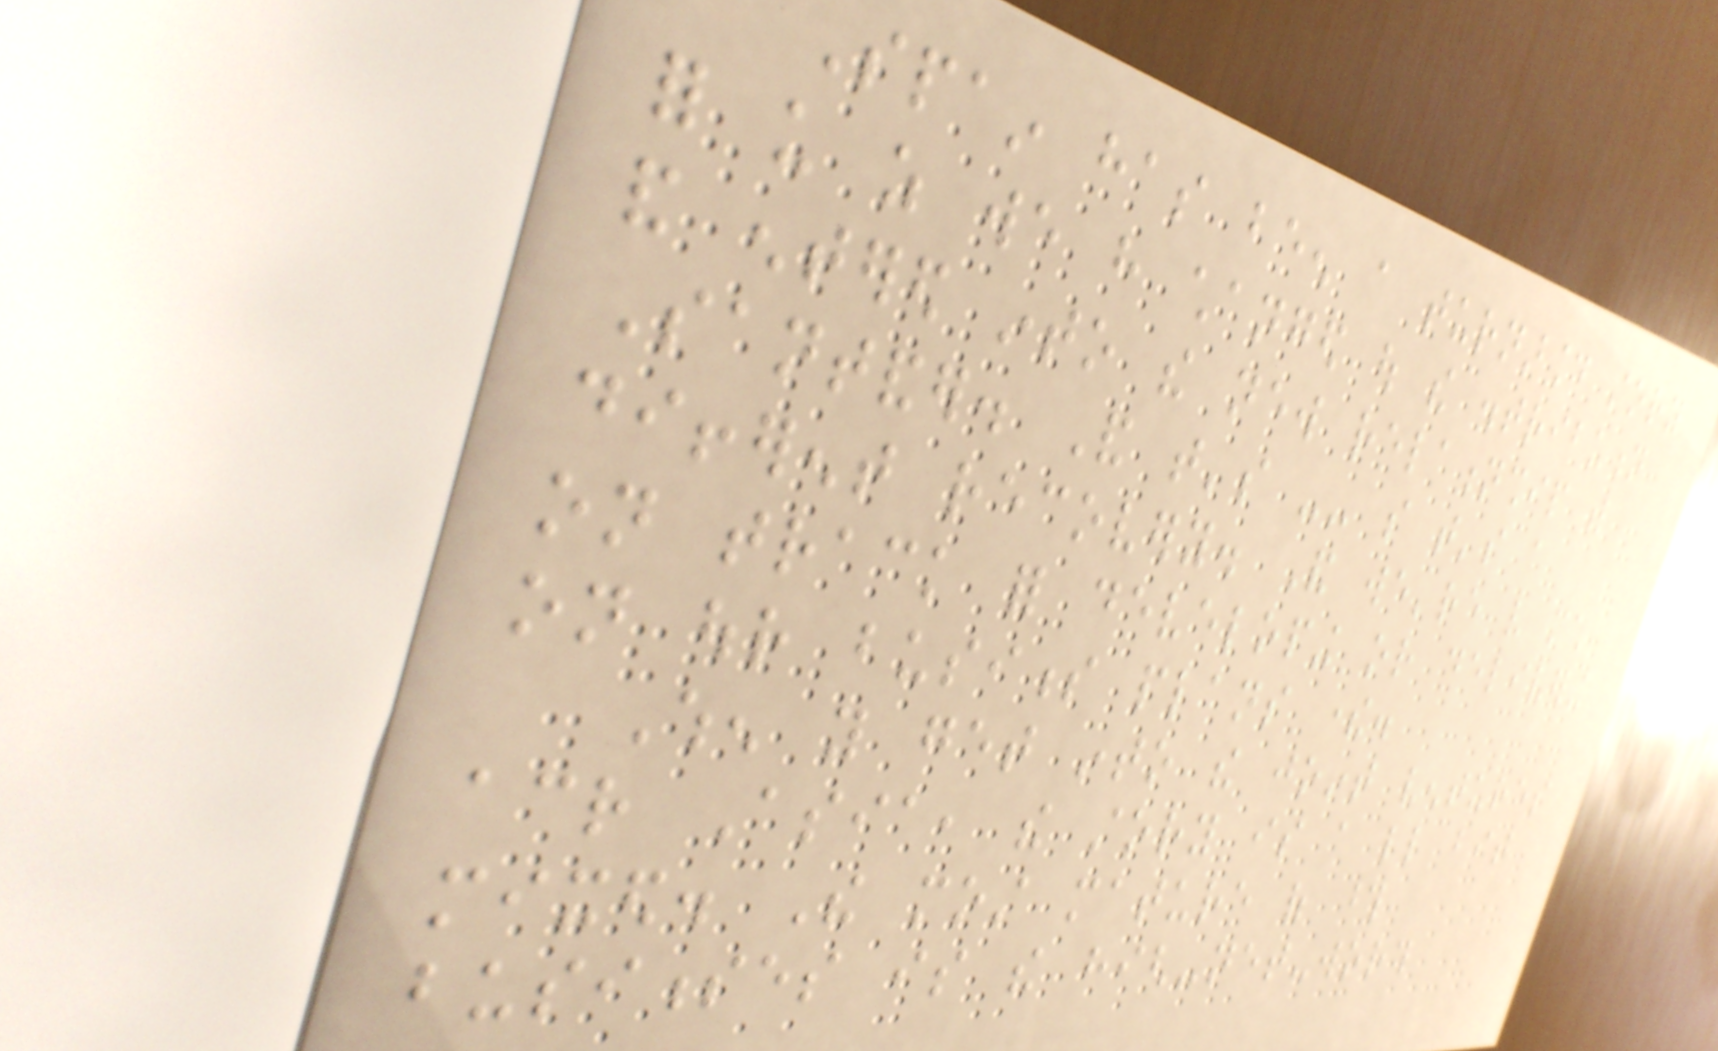Spain has been a turnaround story
for us as we have changed out the distribution
and entered into the new relationship with
Santander. And that's -- so that's a
different recovery. And we're very much
on track for developing or delivering
on our business plans there.
When you get into the joint ventures
across Asia, the story is a little bit
mixed. The most mature of those
businesses is the high-net-worth
